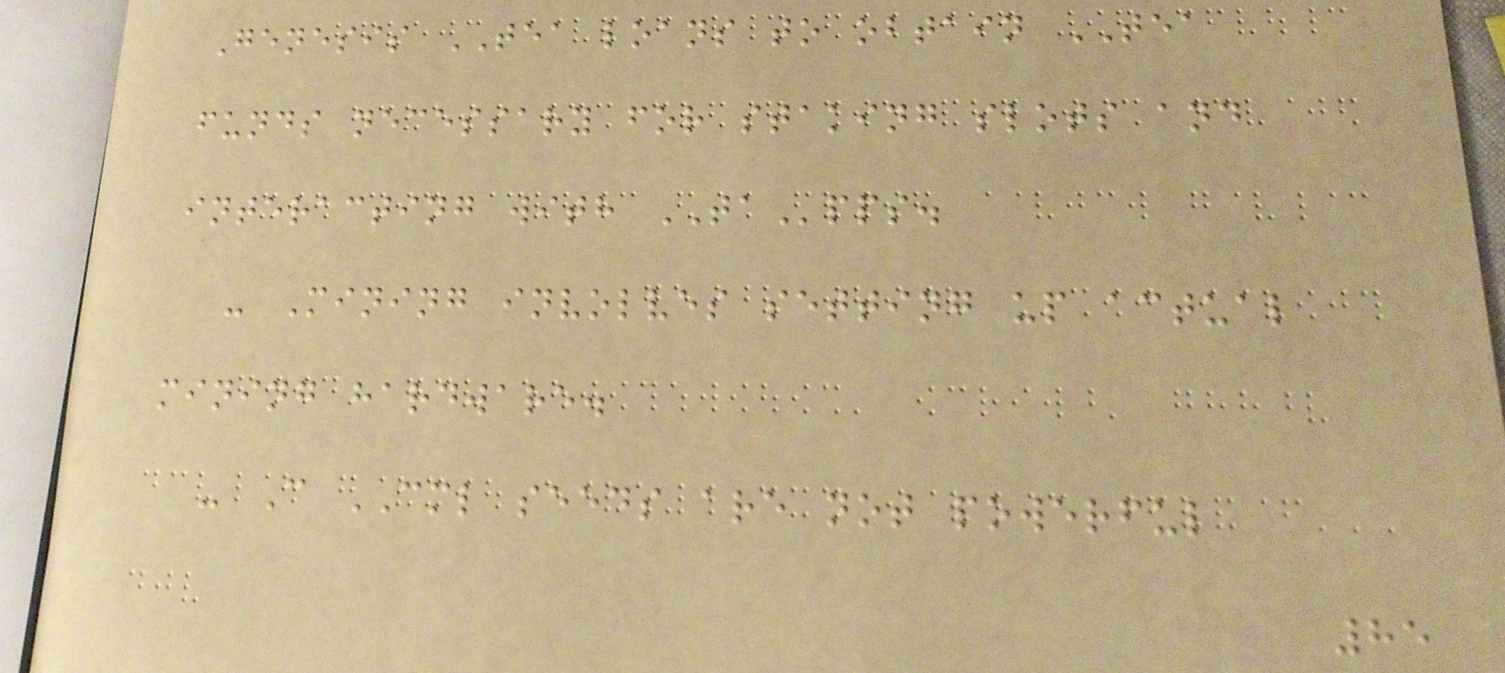Genesis TEA loans to obtain TEA
funds necessary for staking slots and
interacting with TApps.
- Mining involves setting up actual
mining hardware.
- C CML seeds are not powerful
85
